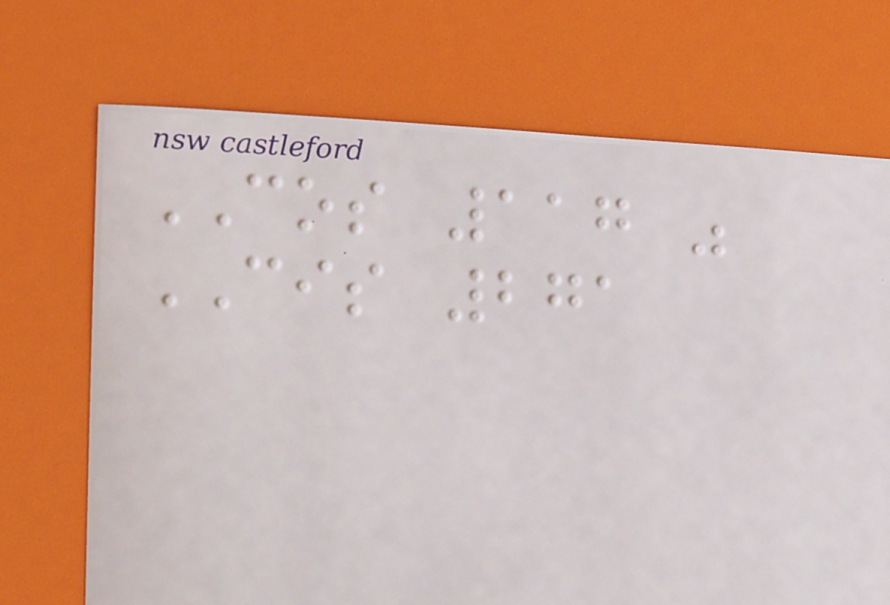COS 117 "
CIS 271
